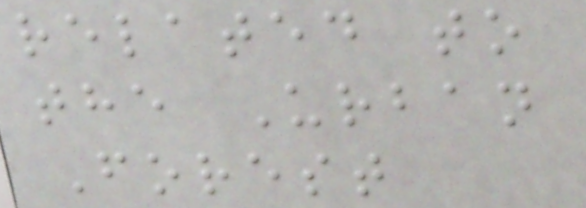related to
the Urban
Forest
